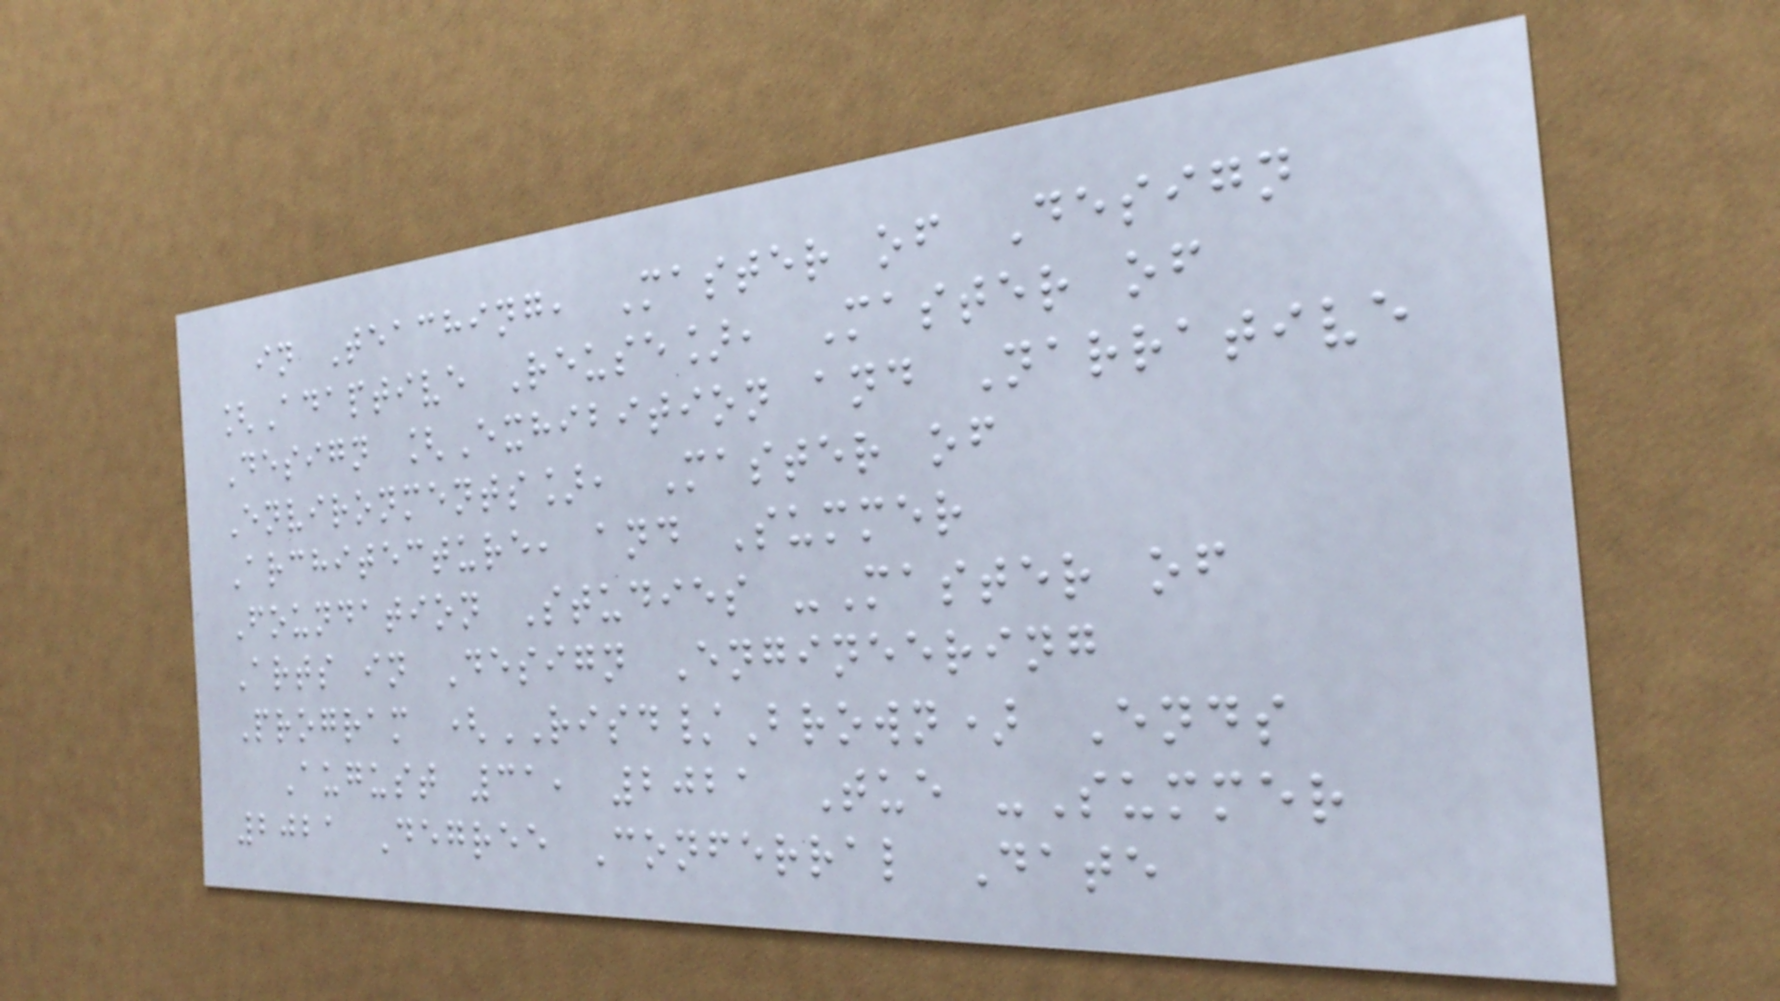in Teaching, Master of Design
[Adaptive Reuse], Master of
Design [Exhibition and Narrative
Environments], Master of
Architecture, and Summer
Foundation Studies -Master of
Arts in Design Engineering
Program (RISD/Brown) Ends
August 31, 2021 Tue -Summer
2021 Degree Conferral Date
